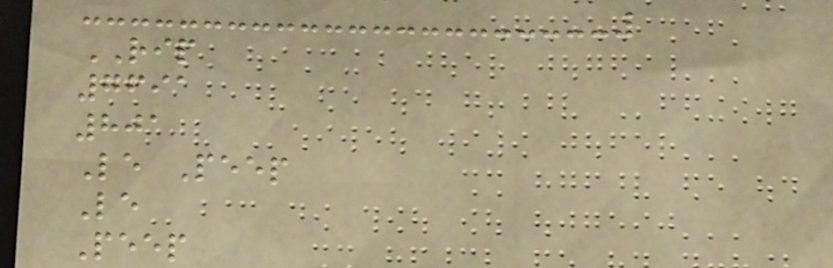RIP
7691
801
Le Peep
Le
Peep
